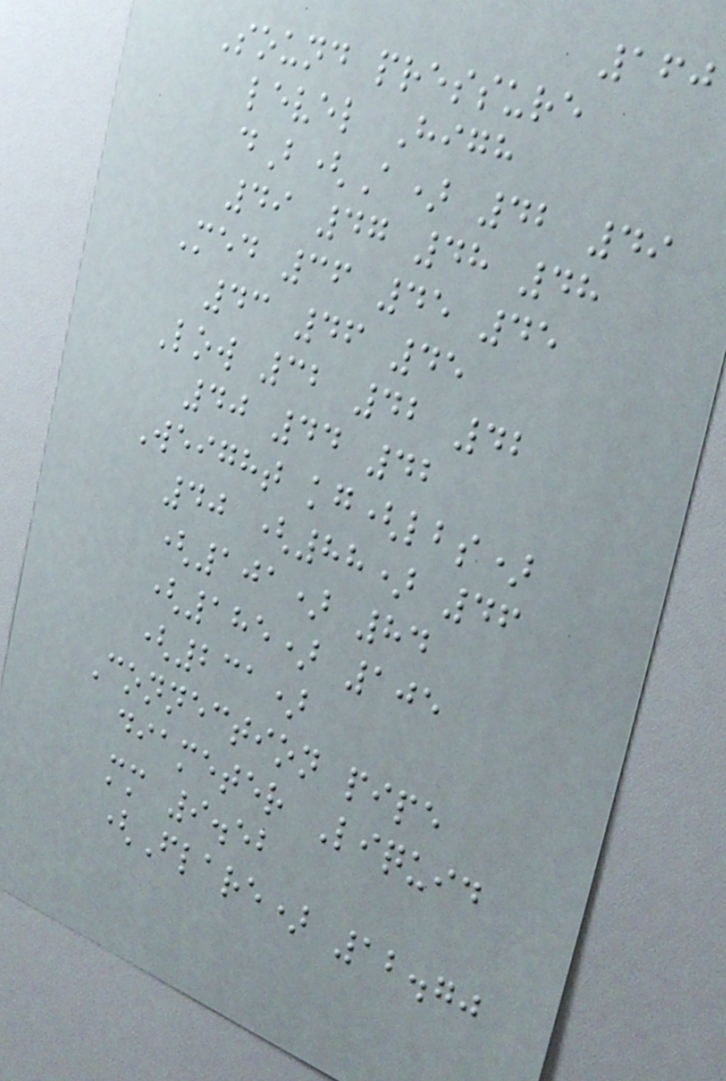160
Sound pressure
level High
dB(A) 42 49
49 47 48 48
Med 36 45 45
43 46 45
Low 32 42 42
40 44 42
Weight kg(lbs)
40 (88) 46
(101) 84
(185) 105
(231)
Connection pipe
diameter Liquid
mm 9.52
(Flare) 12.70
